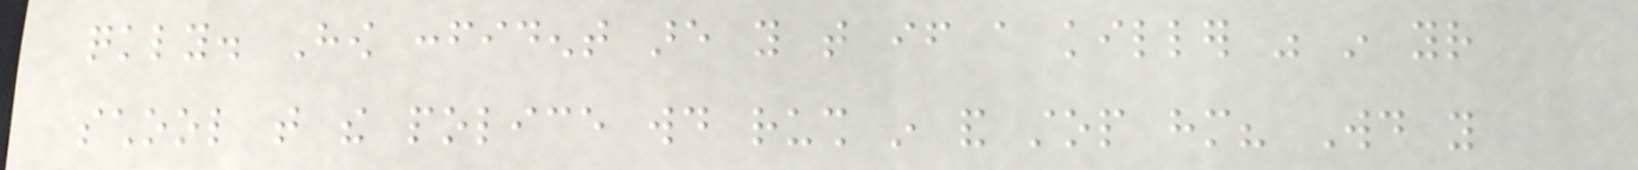quickly. How confident are you that if a killer was in your
school that the police would rush in and stop him? Would you
